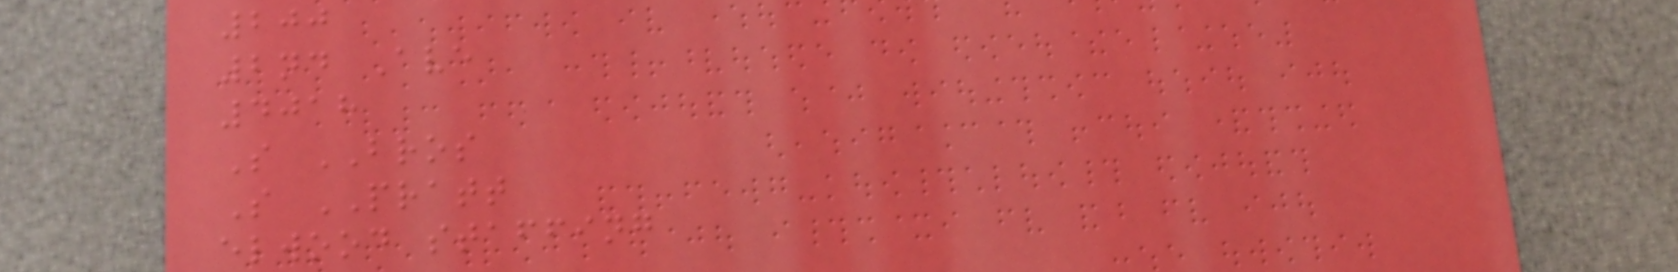200
2nd Ave
4018
S BROS
S PRATT
elwood staffing
